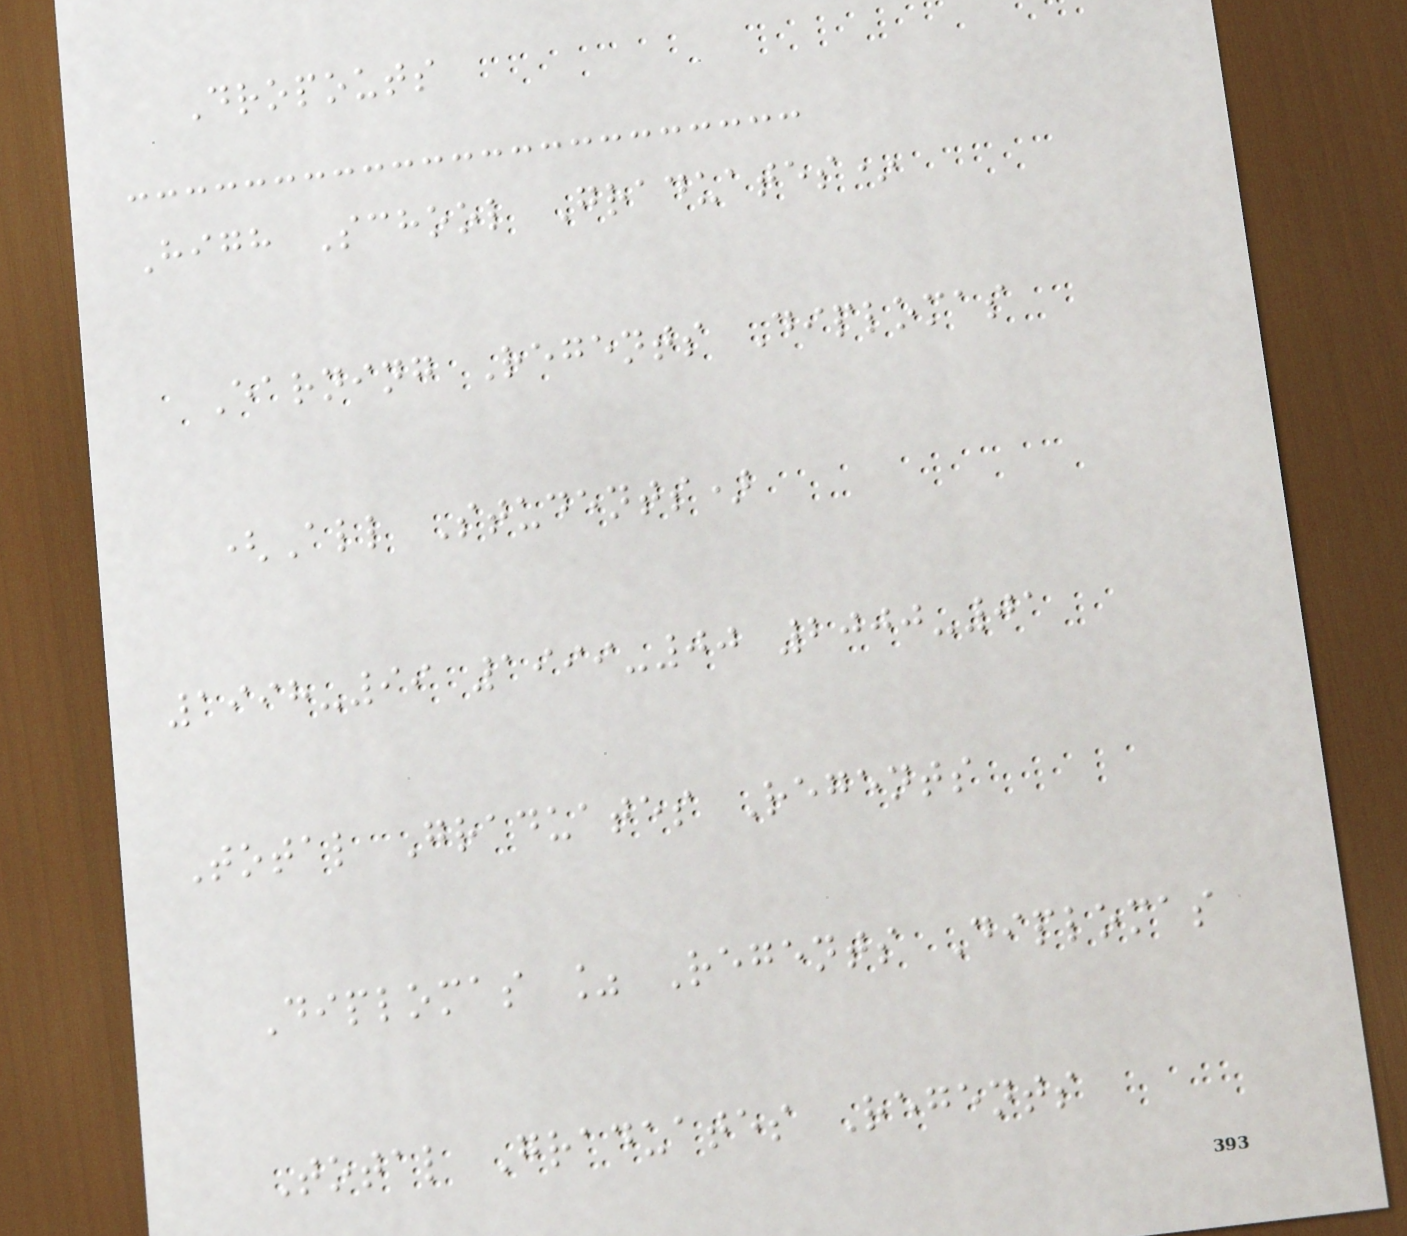Dropouts
High School Graduates*
Earning Regents Diplomas
(All Students)
1998-99 1999-00 2000-01
Total Graduates Regents
Diplomas % Regents Diplomas
Total Graduates Regents
